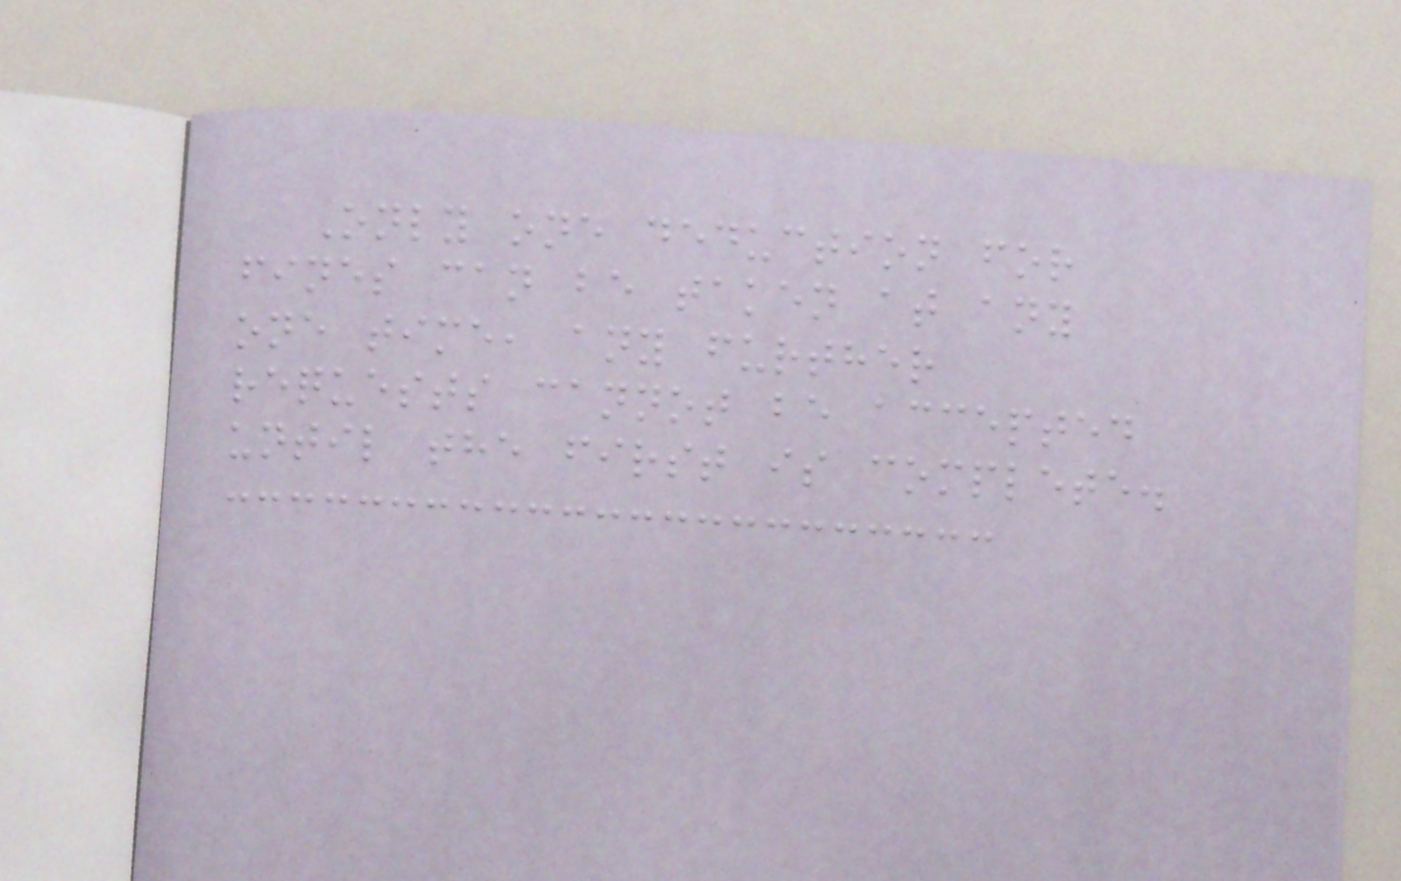Only one deduction for
fines can be taken at any
one time, any further
requests cannot be accepted
until the first is complete.
